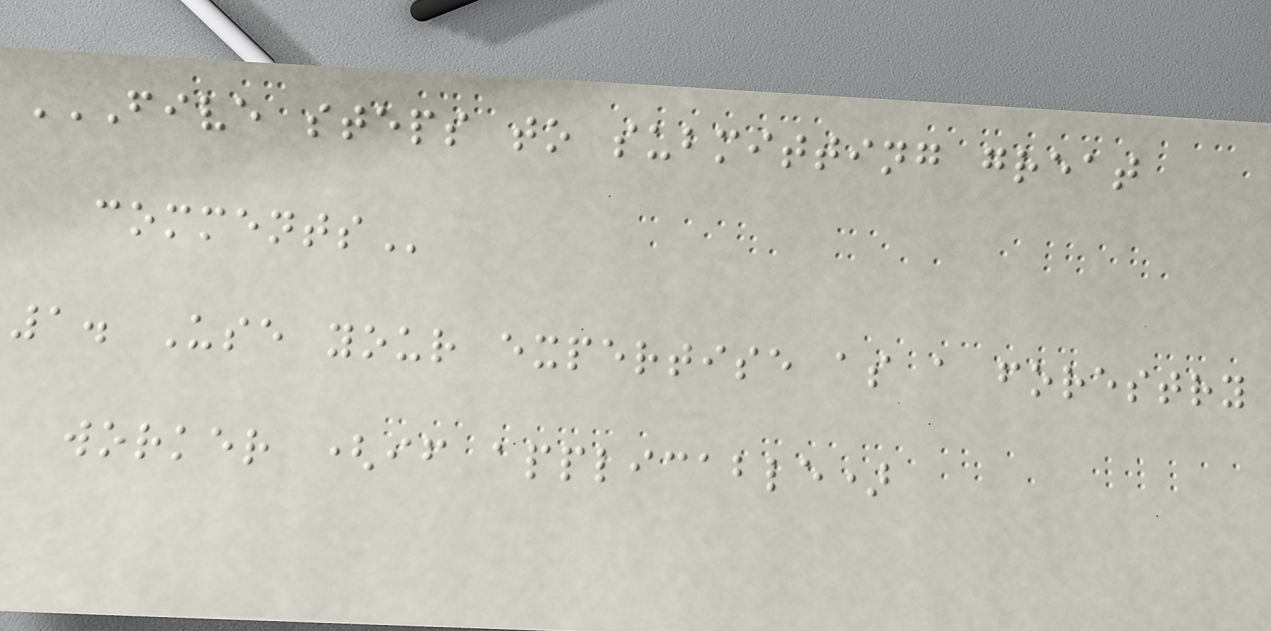FIVE STEPS TO SUBMITTING GREAT
COMMENTS
1. Use your expertise as a forestry
worker (if applicable)
